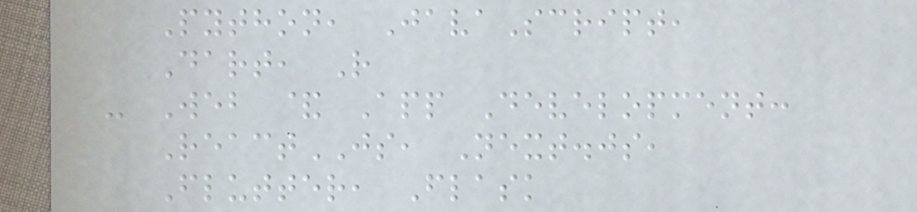Python, JavaScript,
Dart, R
- Web & App Development:
ReactJS, Next.js,
Flutter, Flask
